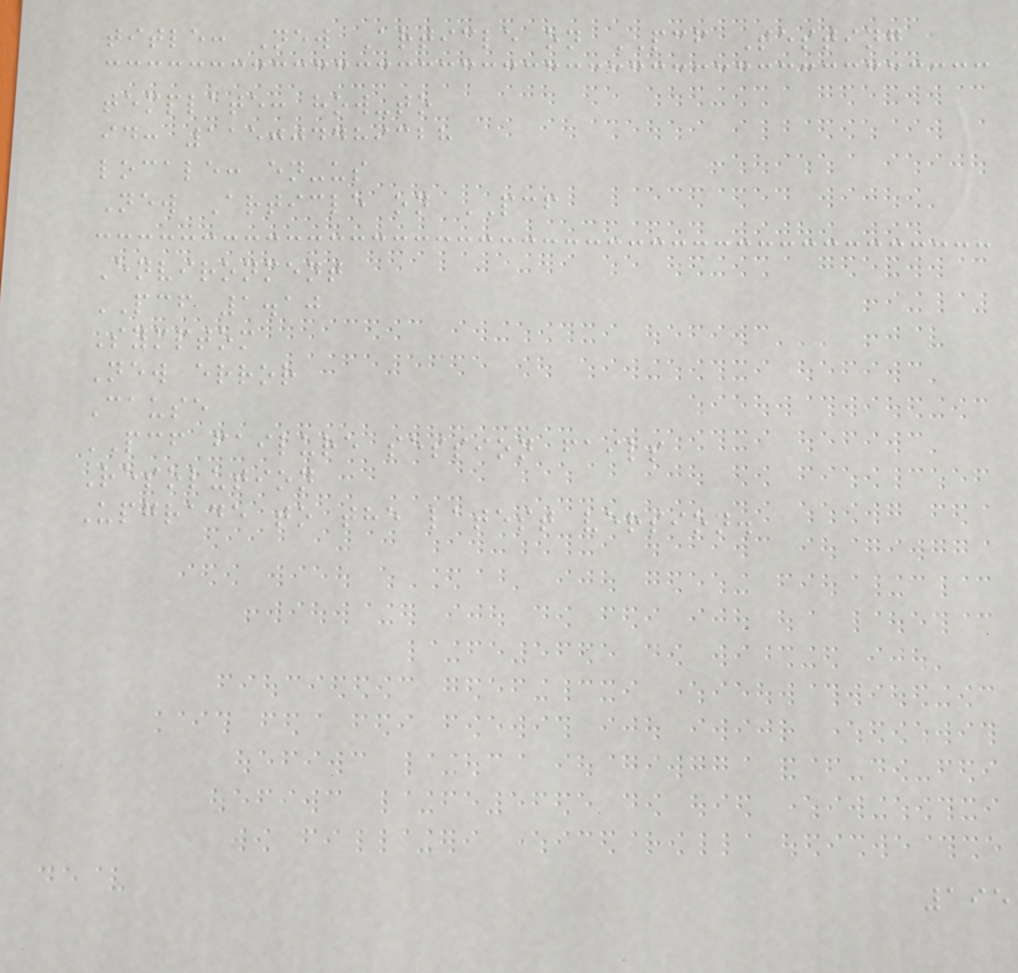title: New Article on PCF Testing
template: how-to
id: 115004489328
locale: en-us
New Article on PCF
Environment
PCF 1.10
Symptom
New error
Cause
PCF failure session fails
Resolution
Upgrade to the latest version.
195
